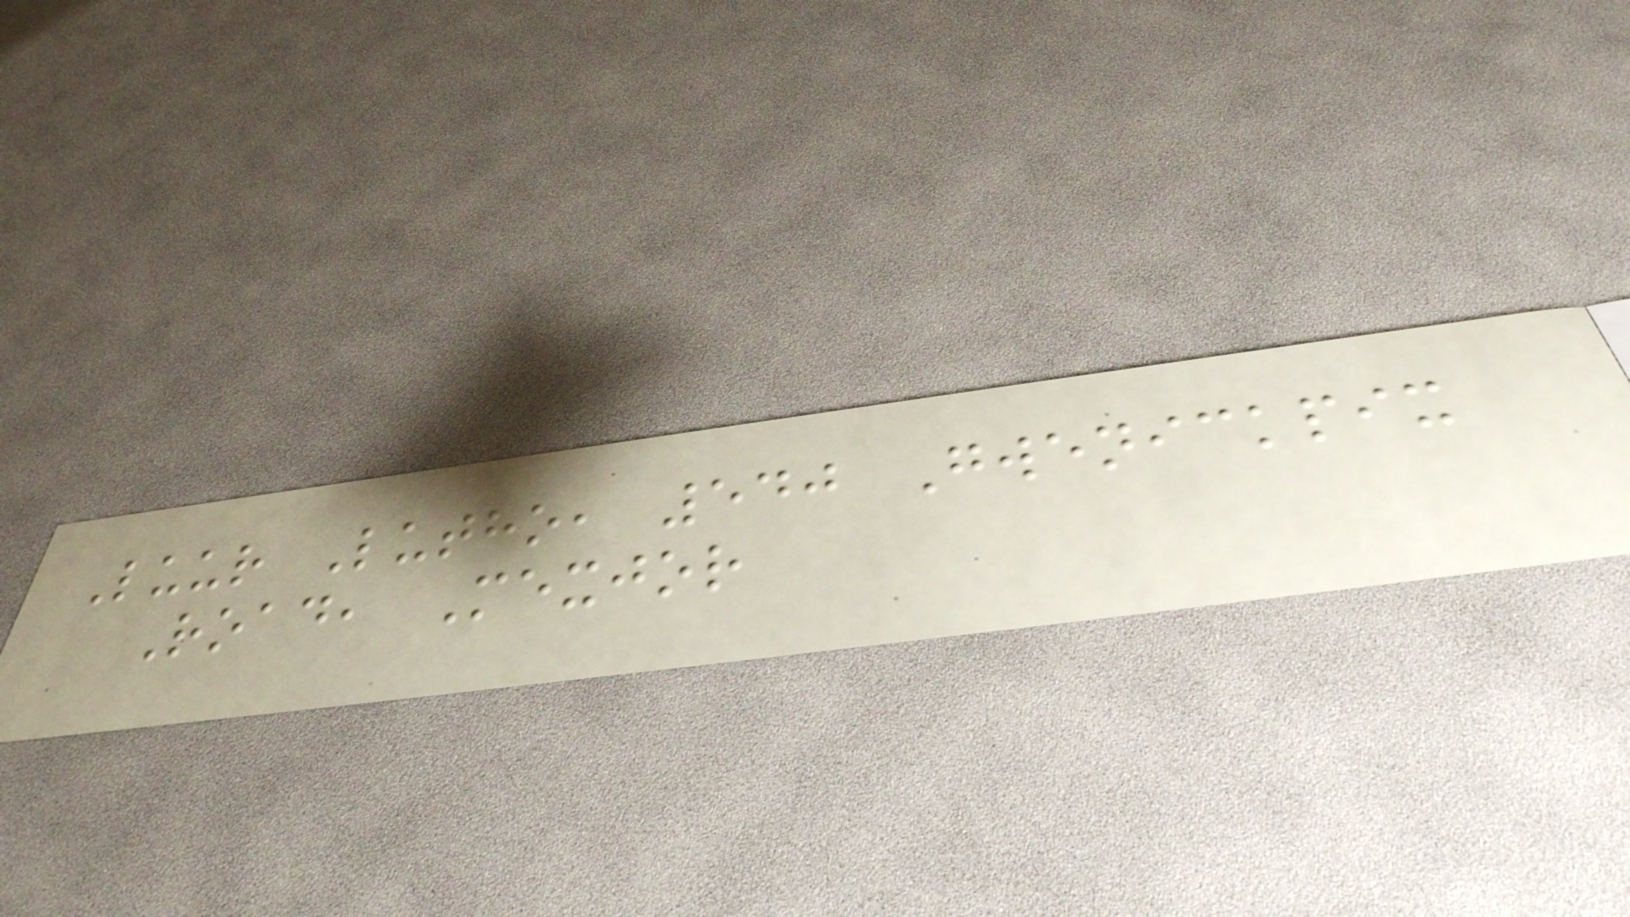Luur Lutho, 540 Gwenickpix
Road, Mexjor
